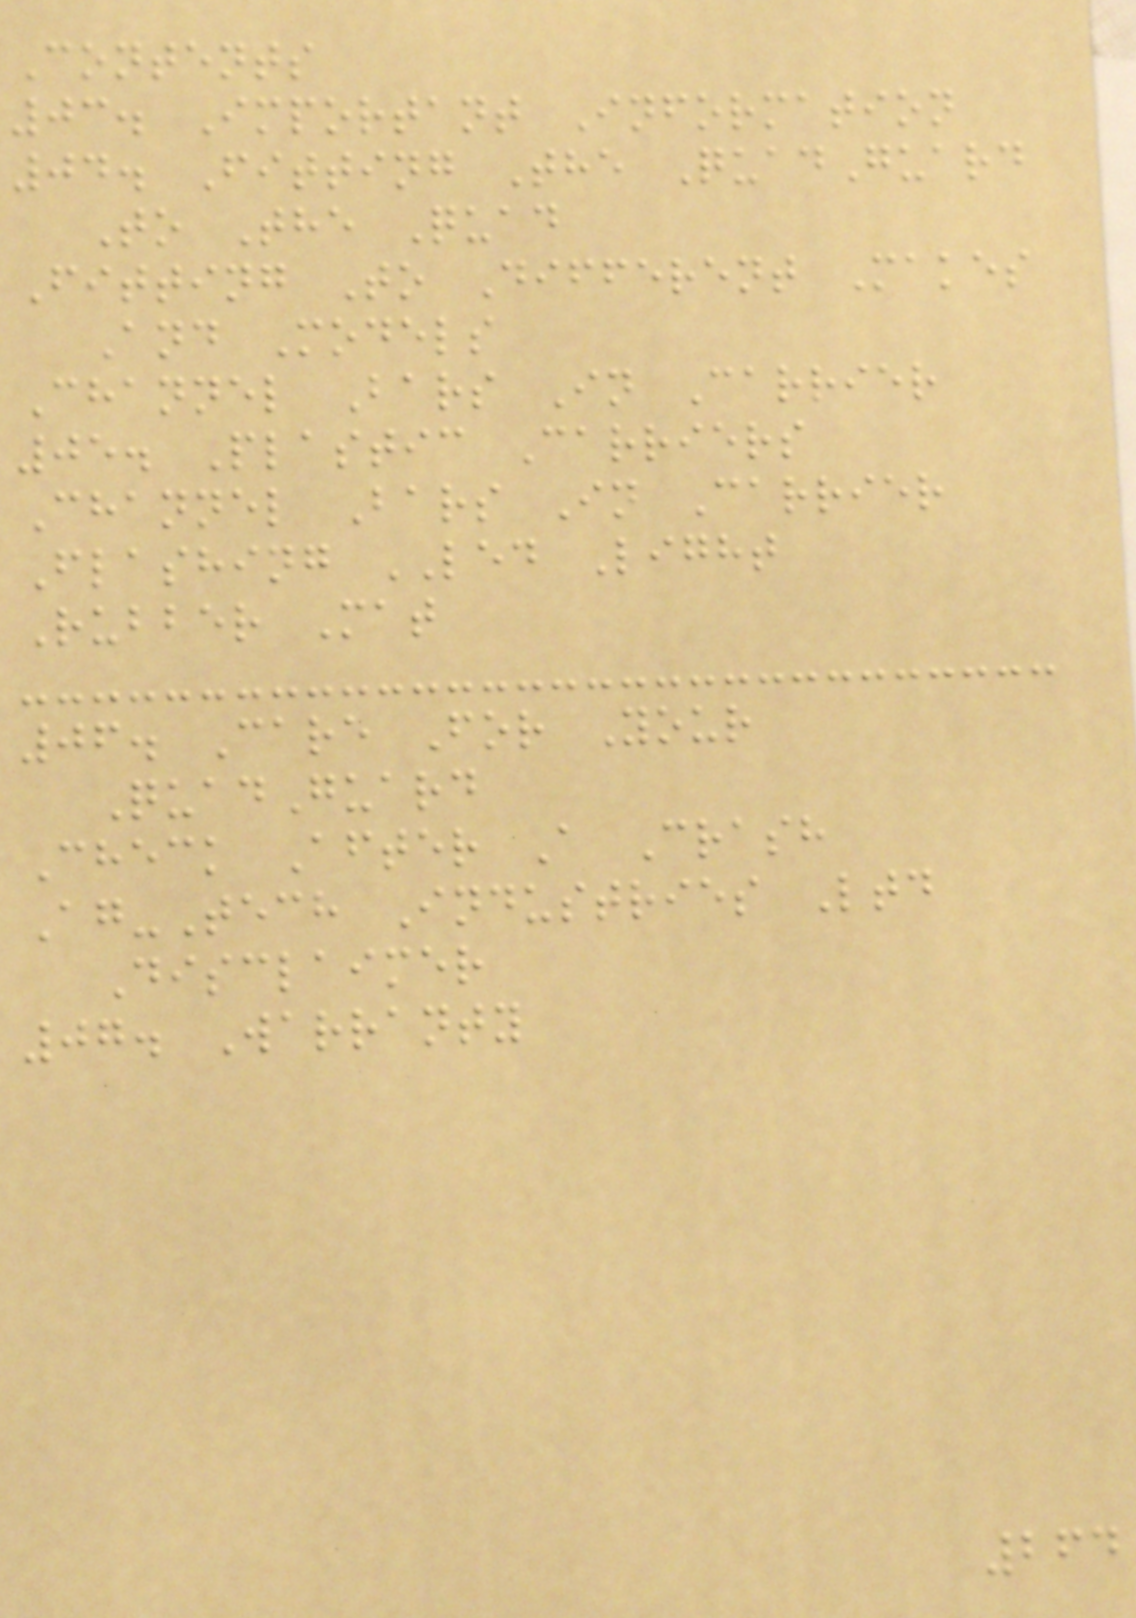Contents
03. Important Information
04. Fitting The QuadGuard
To The Quad
Fitting To Different Makes
And Models
Channel Bars In Carrier
05. Plastic Carriers
Channel Bars In Carrier
Flashing LED Light
Rubber Mat
06. Care For Your
QuadGuard
Check After A Crash
Ag-Tech Industries Ltd
Disclaimer
07. Warranty
264
